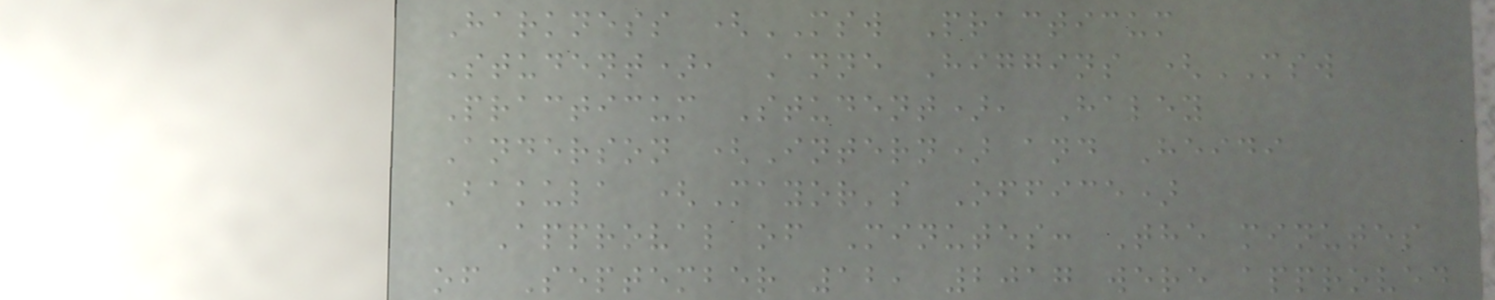Harkness (MSW Practicum
Student), Anne Higgins (MSW
Practicum Student), Haley
Anderson (Intern) and Heidi
Bakula (Mayor's Office)
Approval of Minutes: The minutes
of September 12, 2017 were approved
